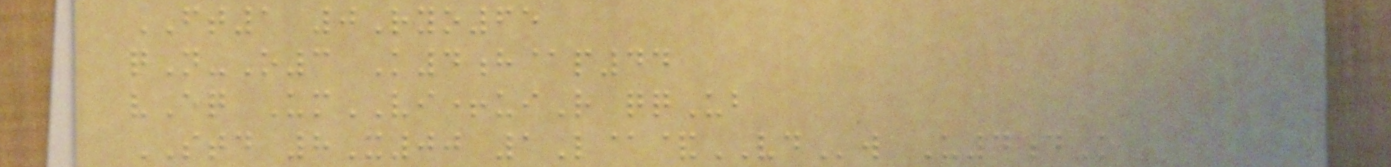FT1 0Ryo65
qN-O3 K4h@p44
vEq UmVI+uiR qqUb
STD 8X00 1L@&VDw U4dO
